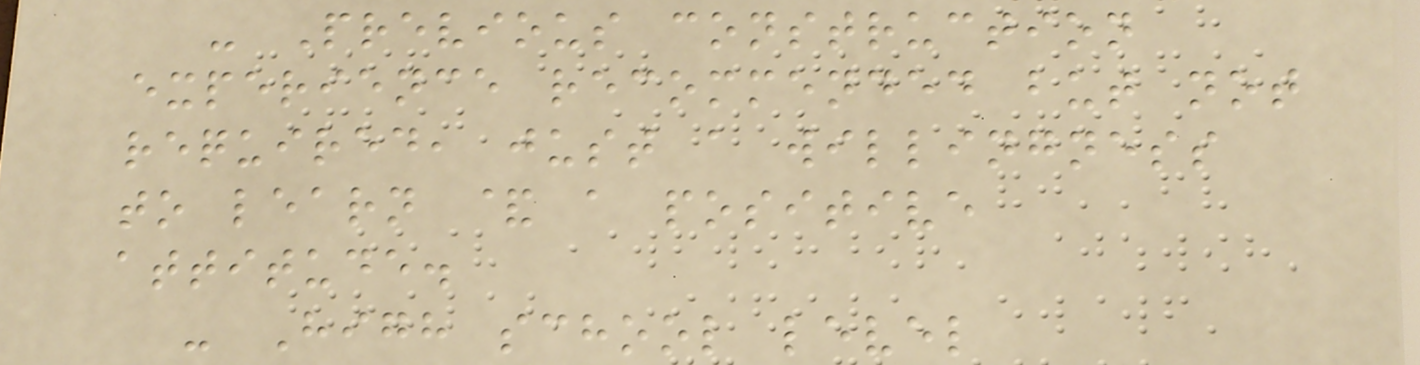- Previous construction
experience recommended but not
required, just a willingness
to learn & a positive
attitude.
- High school level
